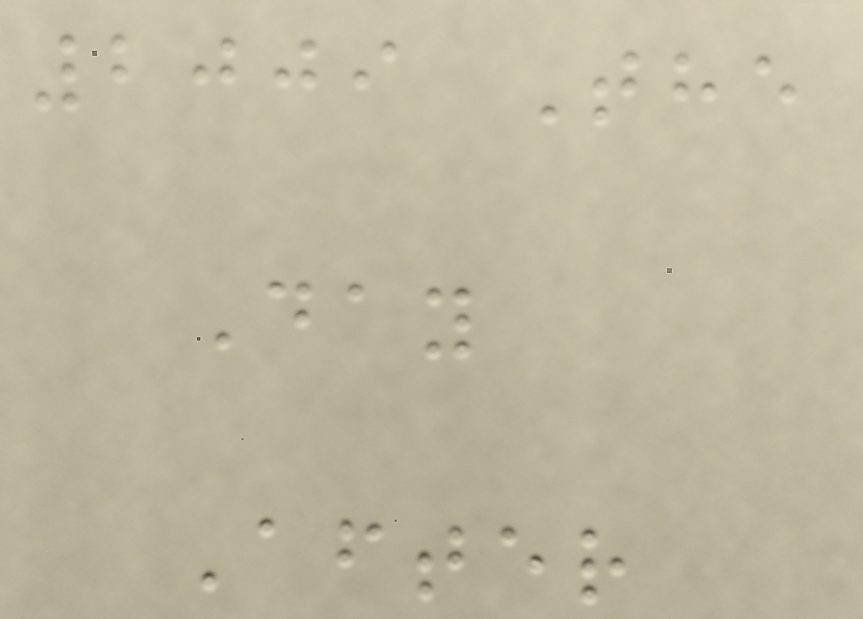2009 The
Day
After
